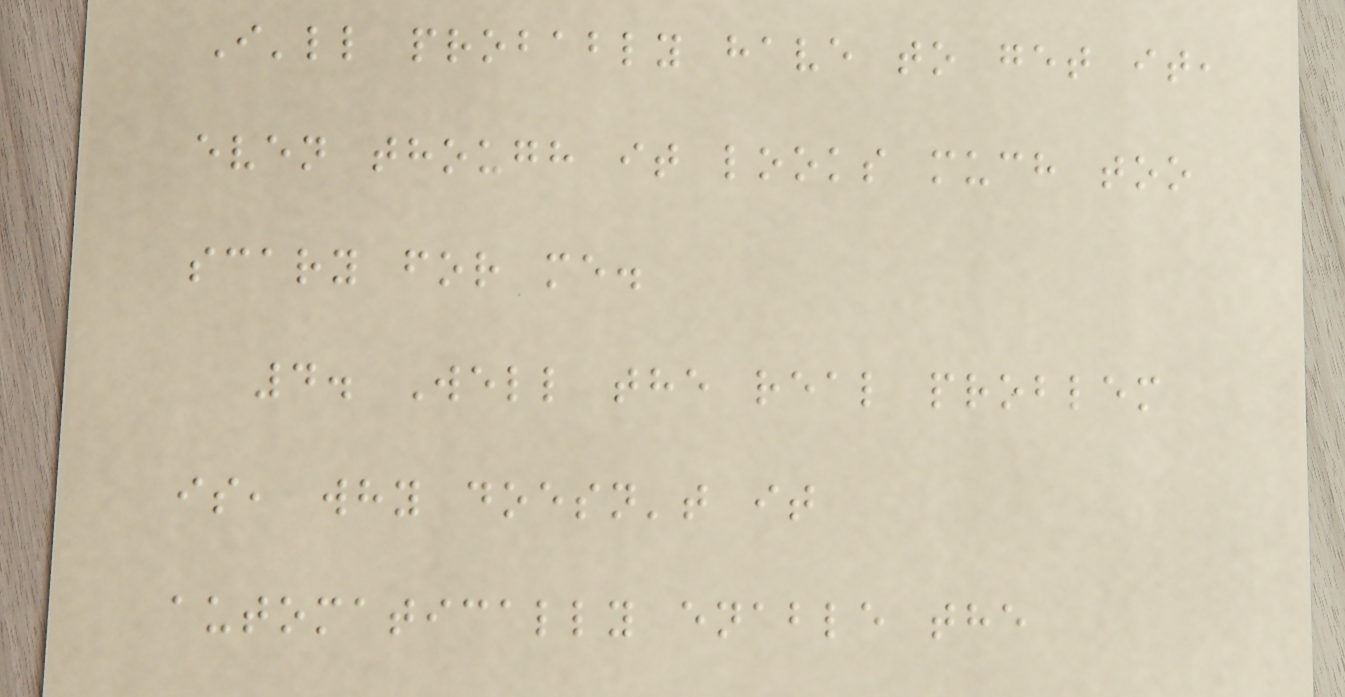I'll probably have to get it,
even though it looks much too
scary for me.
4. Well the real problem
is, why doesn't it
automatically enable the
